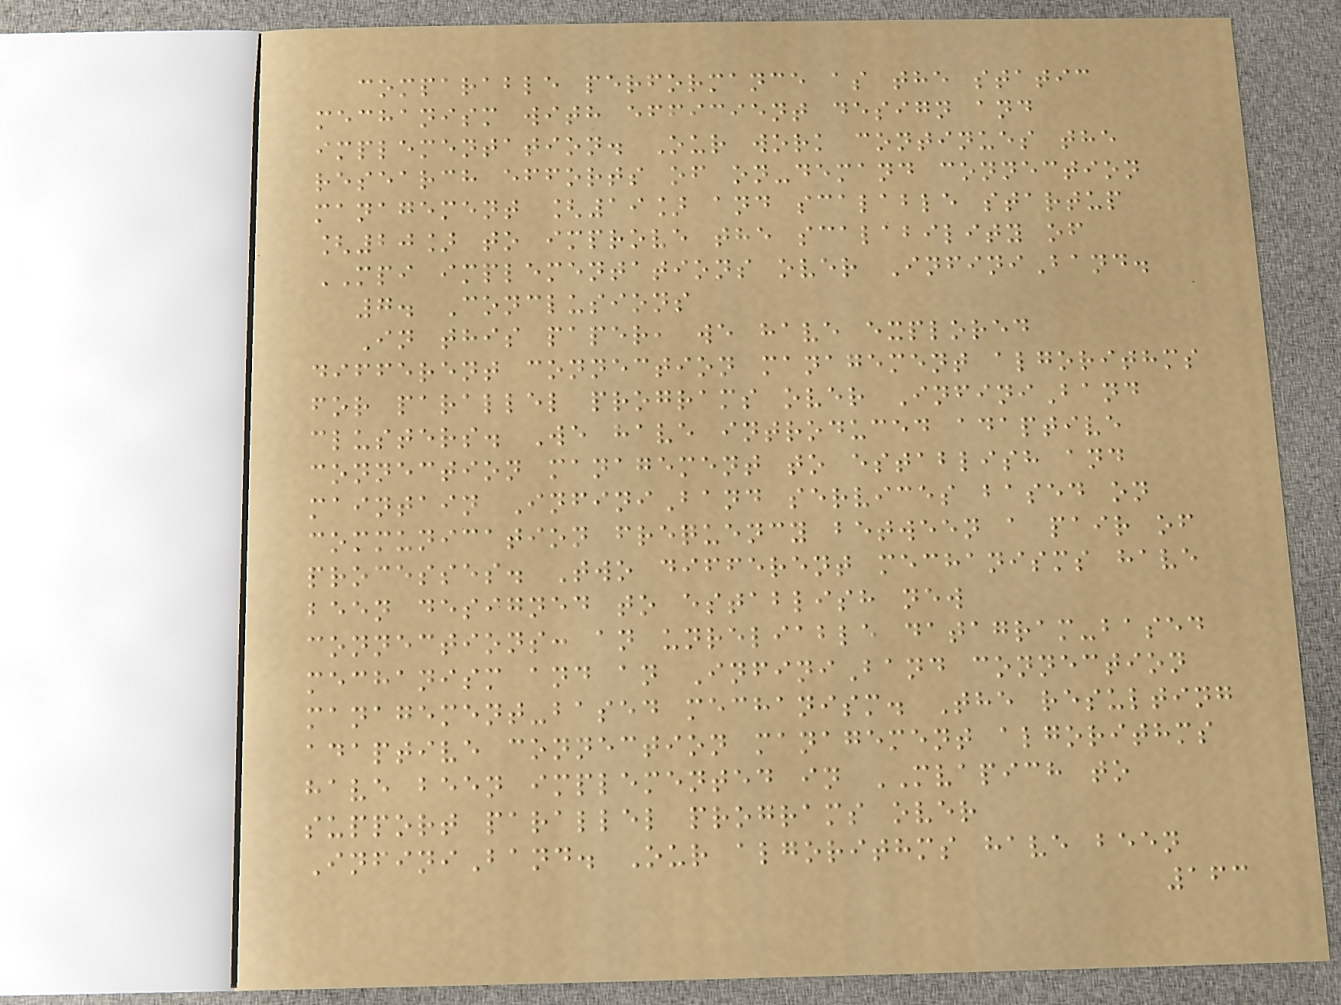comparable performance as the static
mechanism with efficient design and
implementation. Our work continues the
research efforts of on-demand connection
management [19] and scalable startup
[20] to improve the scalability of
MPI implementations over InfiniBand.
7. Conclusions
In this paper, we have explored
different connection management algorithms
for parallel programs over InfiniBand
clusters. We have introduced adaptive
connection management to establish and
maintain InfiniBand services based on
communication frequency between a pair of
processes. Two different mechanisms have
been designed to establish new
connections: an unreliable datagram-based
mechanism and an InfiniBand connection
management-based mechanism. The resulting
adaptive connection management algorithms
have been implemented in MVAPICH to
support parallel programs over
InfiniBand. Our algorithms have been
163
